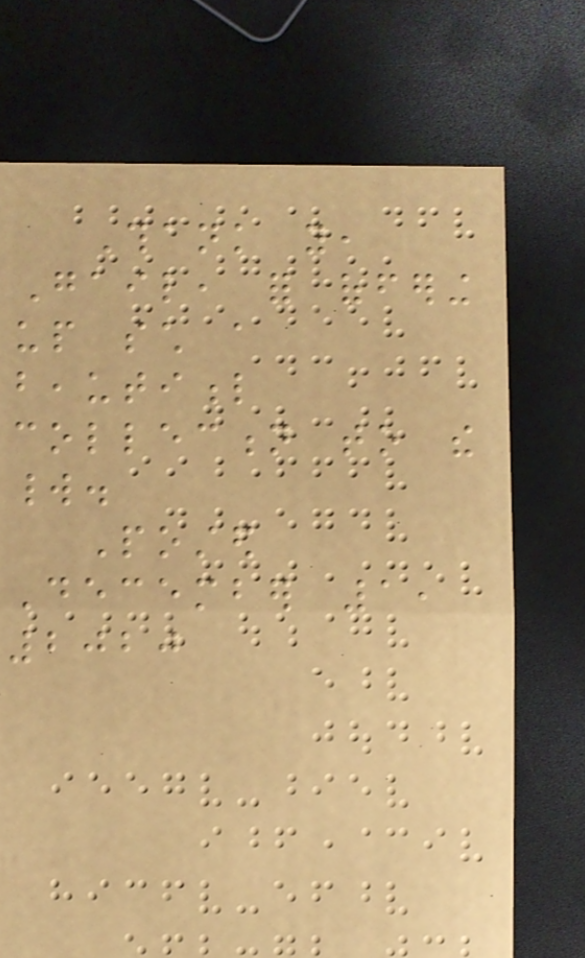Thank you,
Gail, for offering
up such a
beautiful
collection to the
world.
Posted
December 1,
2020
